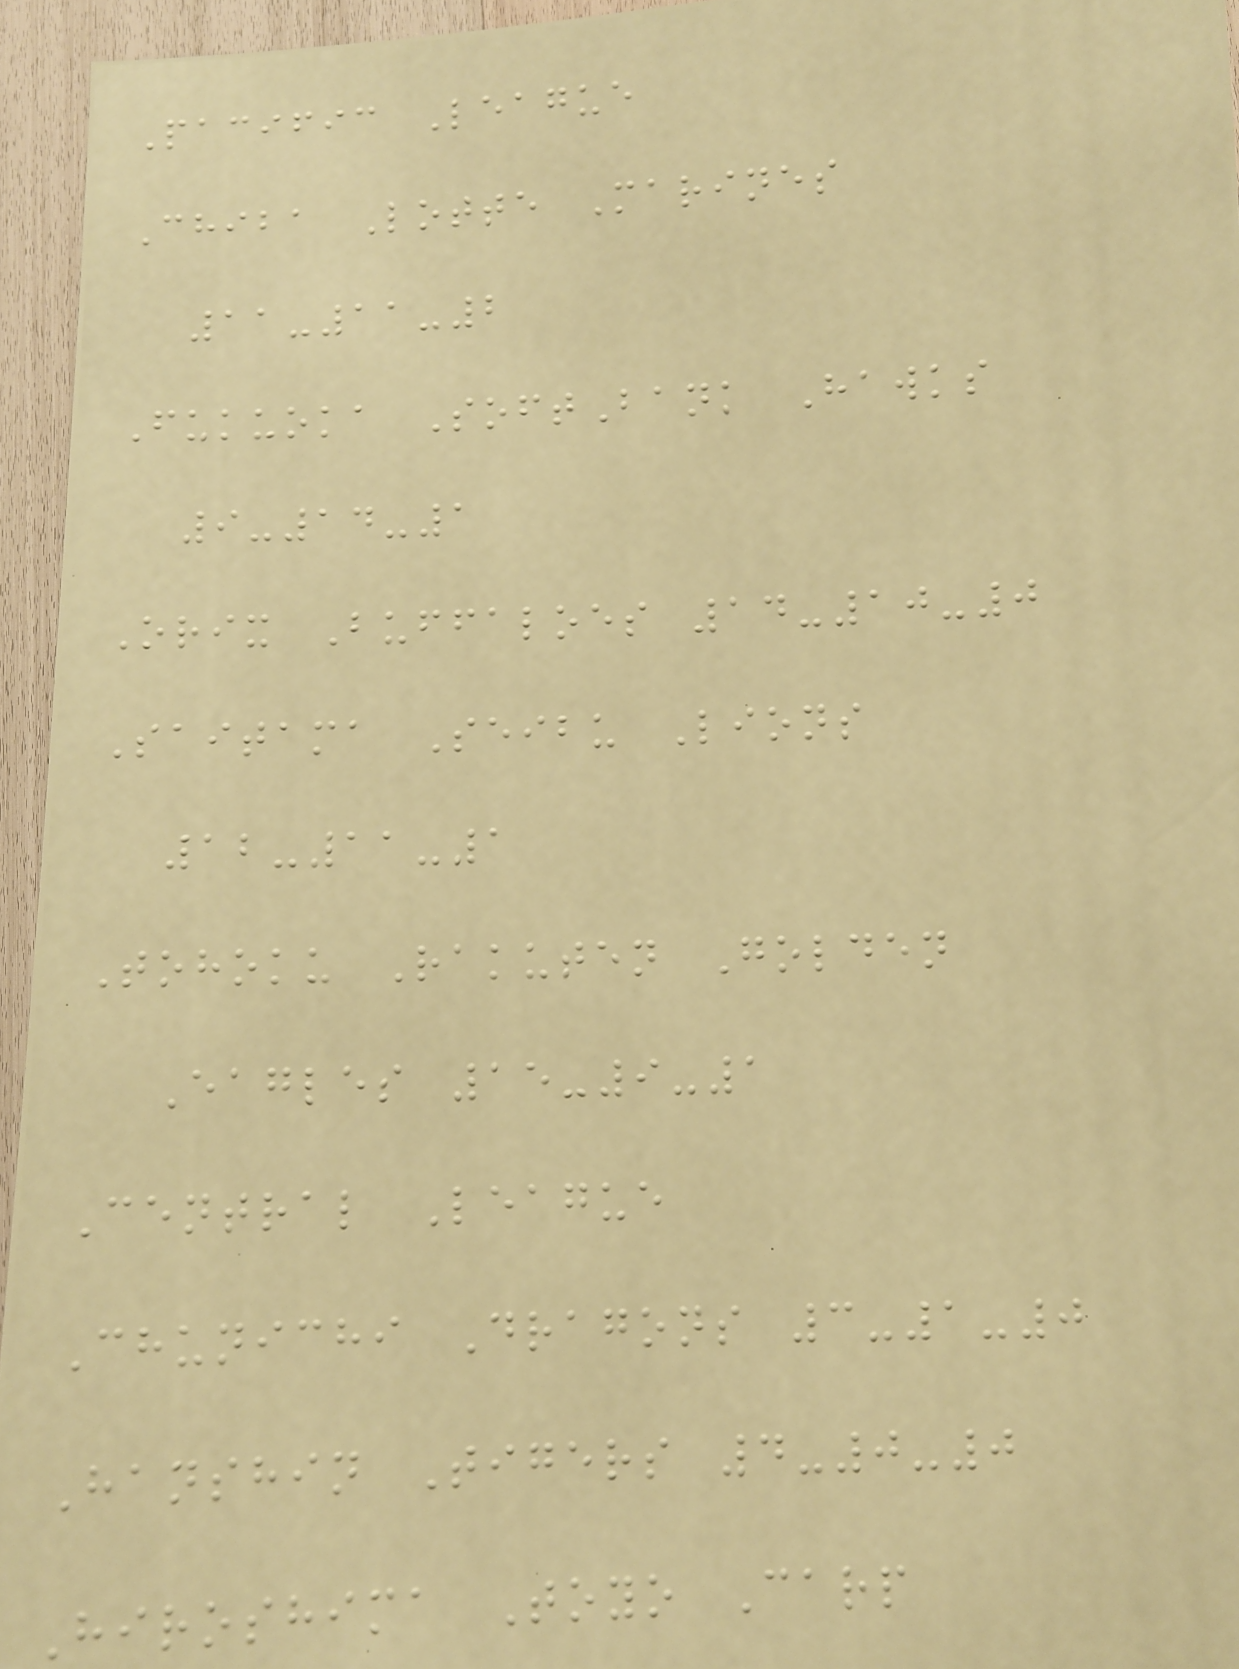Pacific League
Chiba Lotte Marines
11-11-2
Fukuoka SoftBank Hawks
9-14-1
Orix Buffaloes 14-10-0
Saitama Seibu Lions
12-11-1
Tohoku Rakuten Golden
Eagles 15-9-1
Central League
Chunichi Dragons 3-1-0
Hanshin Tigers 4-0-0
Hiroshima Toyo Carp
